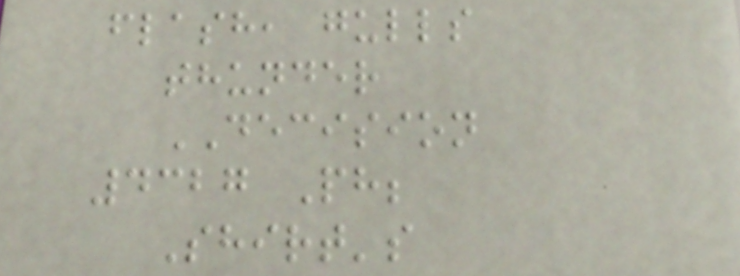flash, gulls
thunder
DECISION
4327 Ph;
Shirt's
